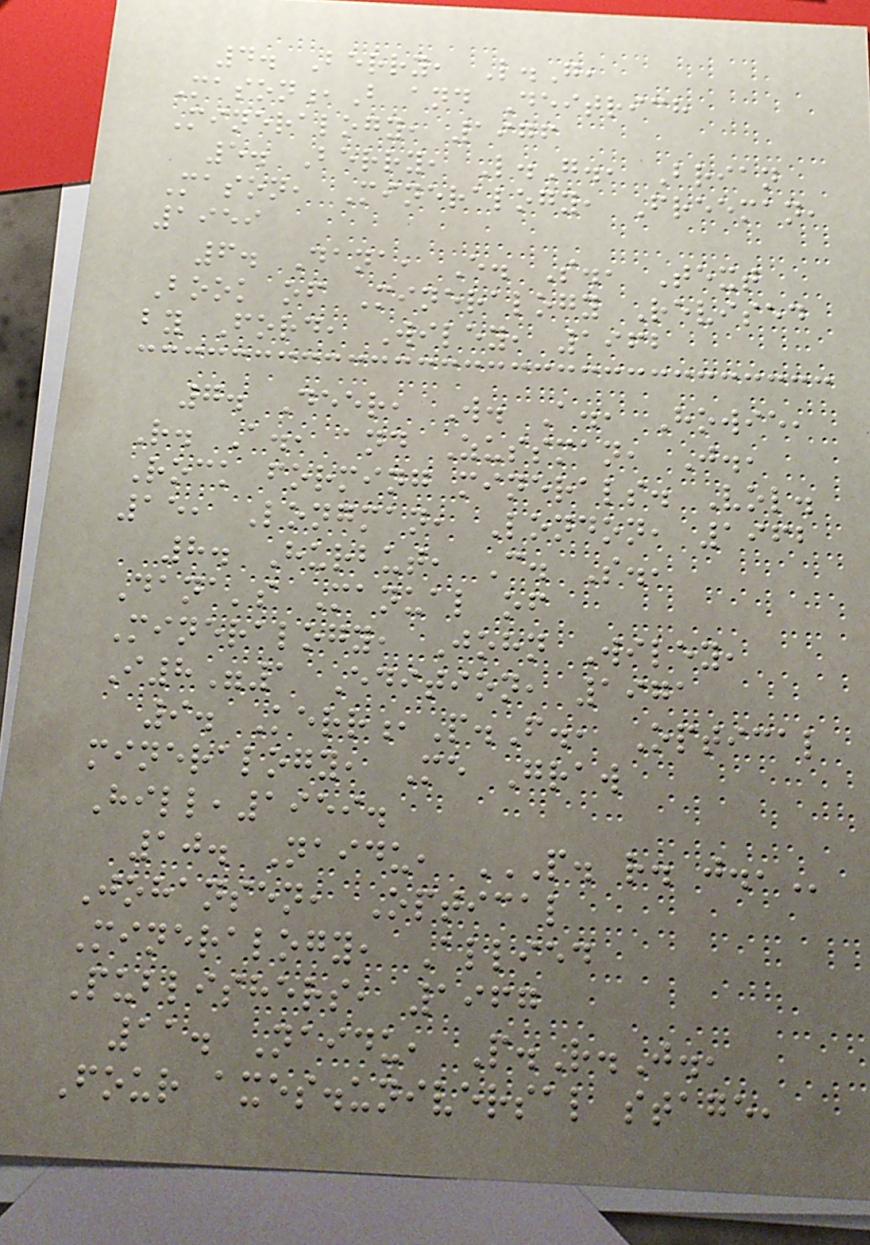4. Berry, L.G,
Mason,B and Deitrich
Mineralogy, 1976
5. Berry, L.G., Brian
Mason, Mineralogy, Freeman,
1959
6. Dana, E. S., Text
Book of Mineralogy Revised
by Ford, Wiley, 1962
7. Deer, W. A., Howie,
R. A., and Zussman, J.,
Rock forming minerals. Vol.
15, Longman, London, 1962
8. Hurbut, C. S.,
Dana's Manual of
Mineralogy, John Wiley,
I8"1 Edition, 1971
9. Kerr,P.F., Optical
mineralogy, Me Graw
Hill,1959.
10. Naidu, P. R. J.,
Johansen, Optical
Mineralogy, Allied
Publishers, 1967
11. Naidu, P.R.J.,
Four axes.universal stage,
